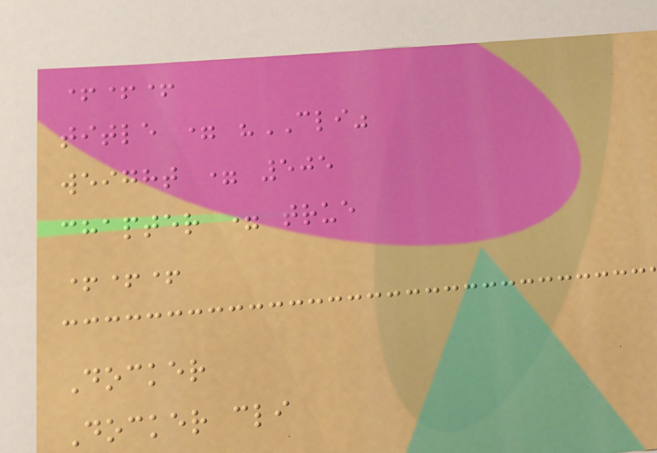+++
title = "CLI"
weight = 505
chapter = true
+++
Docker
Docker cli
